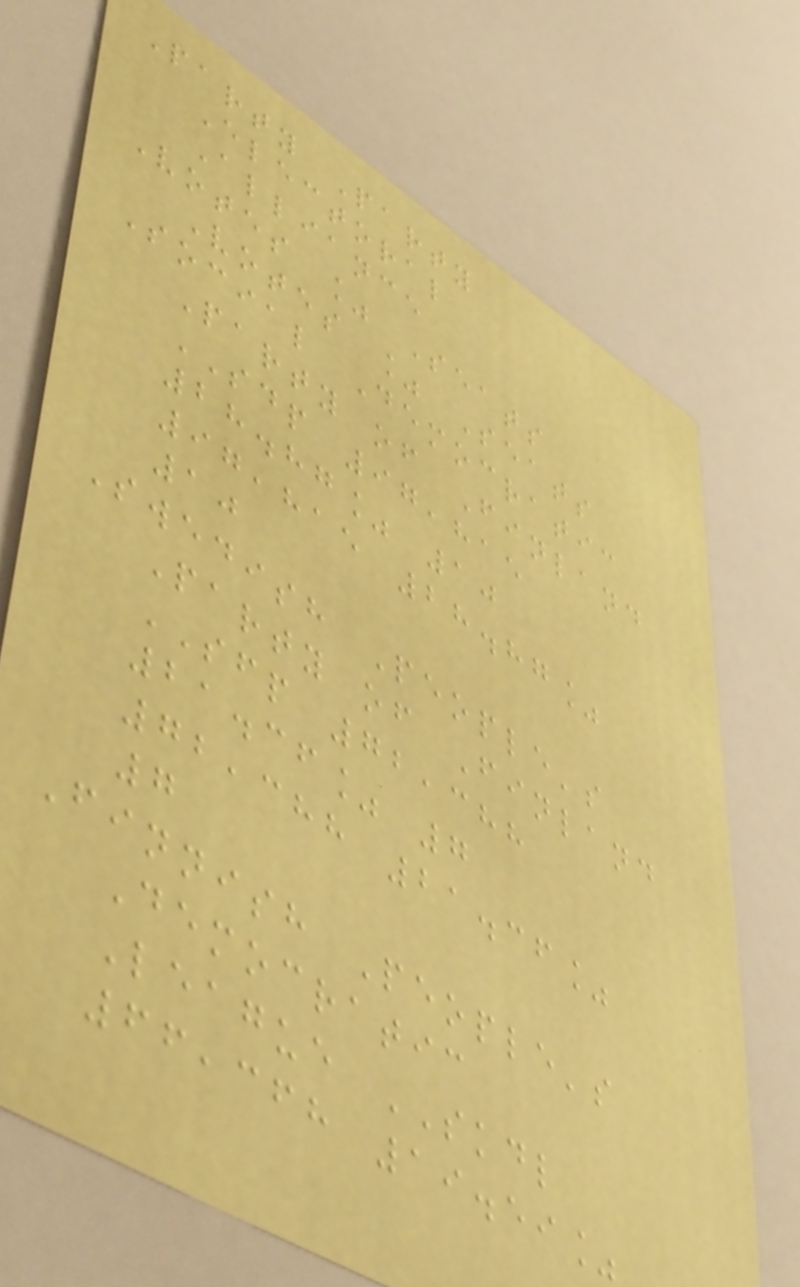Party Party
Electoral
Alliance
Votes % Seats
Votes % Seats
Social Democratic
Party of Finland
SDP 97,815
28.87% 10
97,815 28.87%
10
Swedish People's
Party of Finland
SFP 72,388
21.36% 7
72,388 21.36%
7
Finnish People's
Democratic
League SKDL
66,368 19.59%
